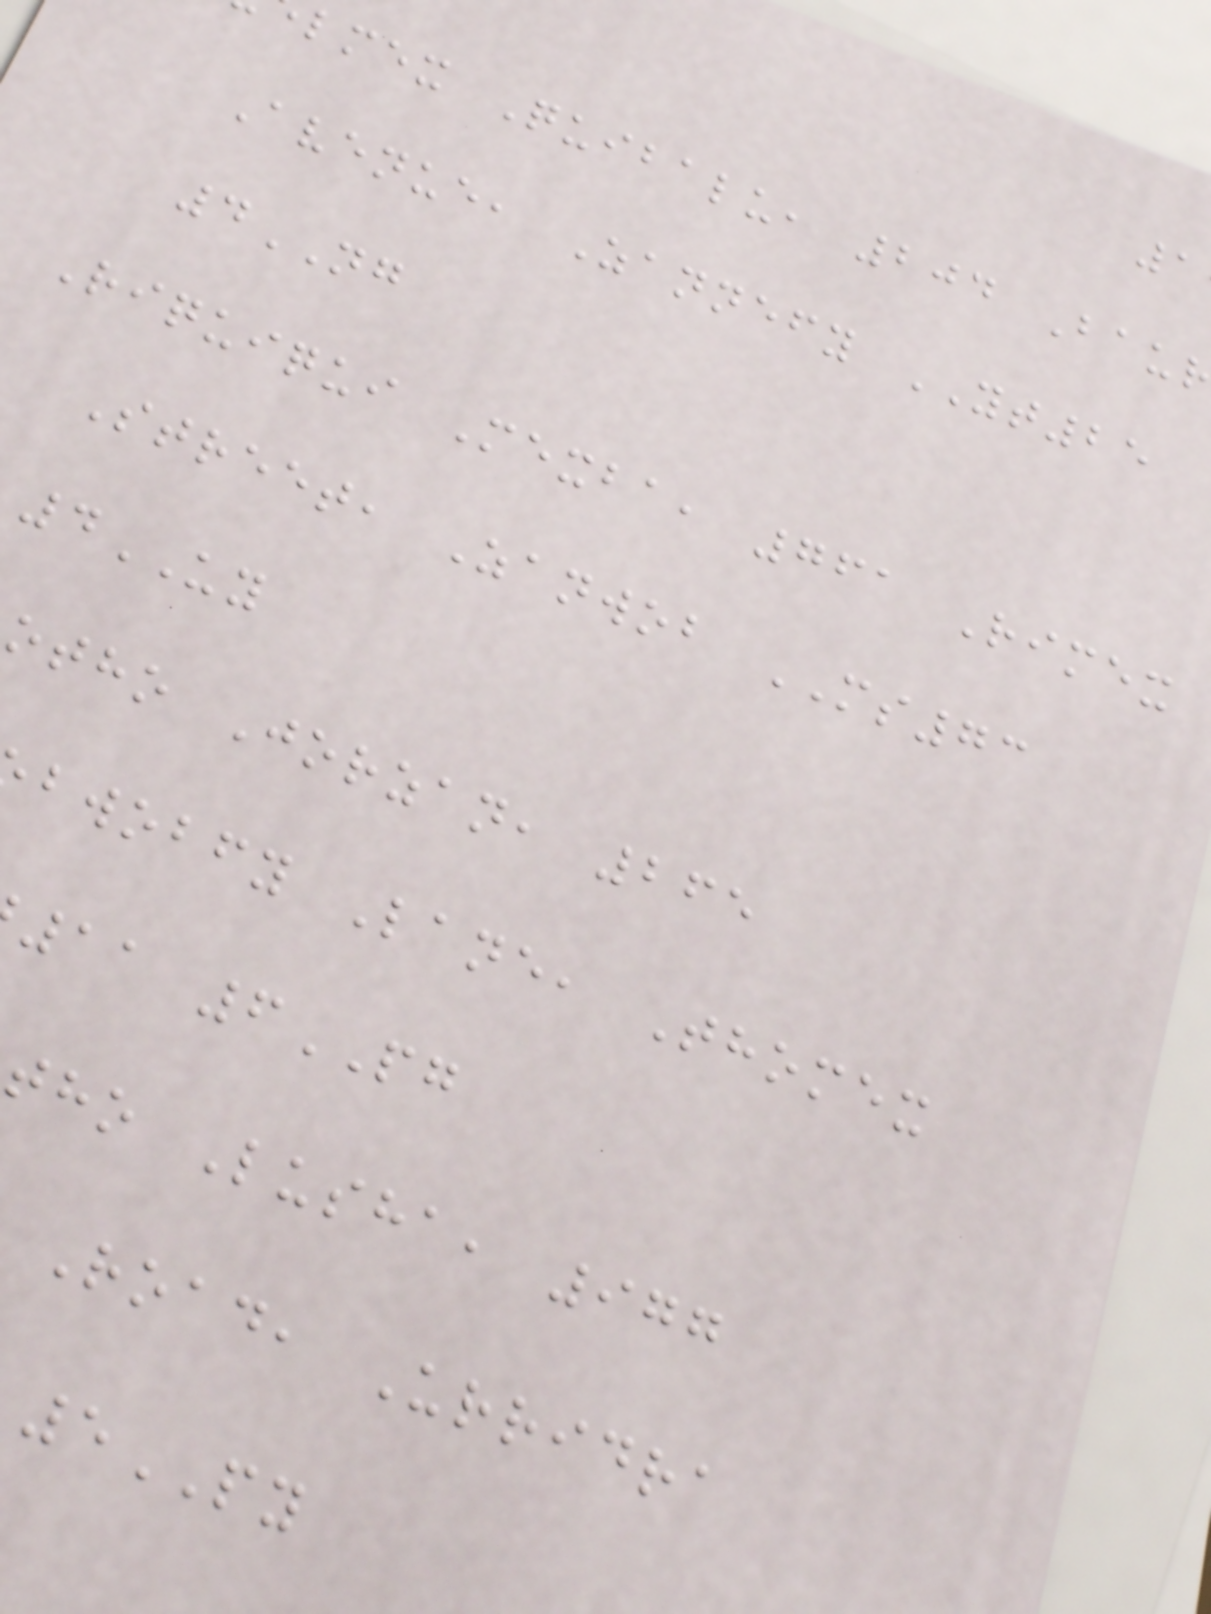lmex Quibalu, 204 Bau
Avenue, Zannefy YT25
4NG
Riquiqui Mexba, 761 Rimex
Street, Zanwob MS73
4UY
otho Jorzan, 265
bwobfy Lane, Thomex
11 6PG
tho Lusha, 977
Road, Urridra
5PY
